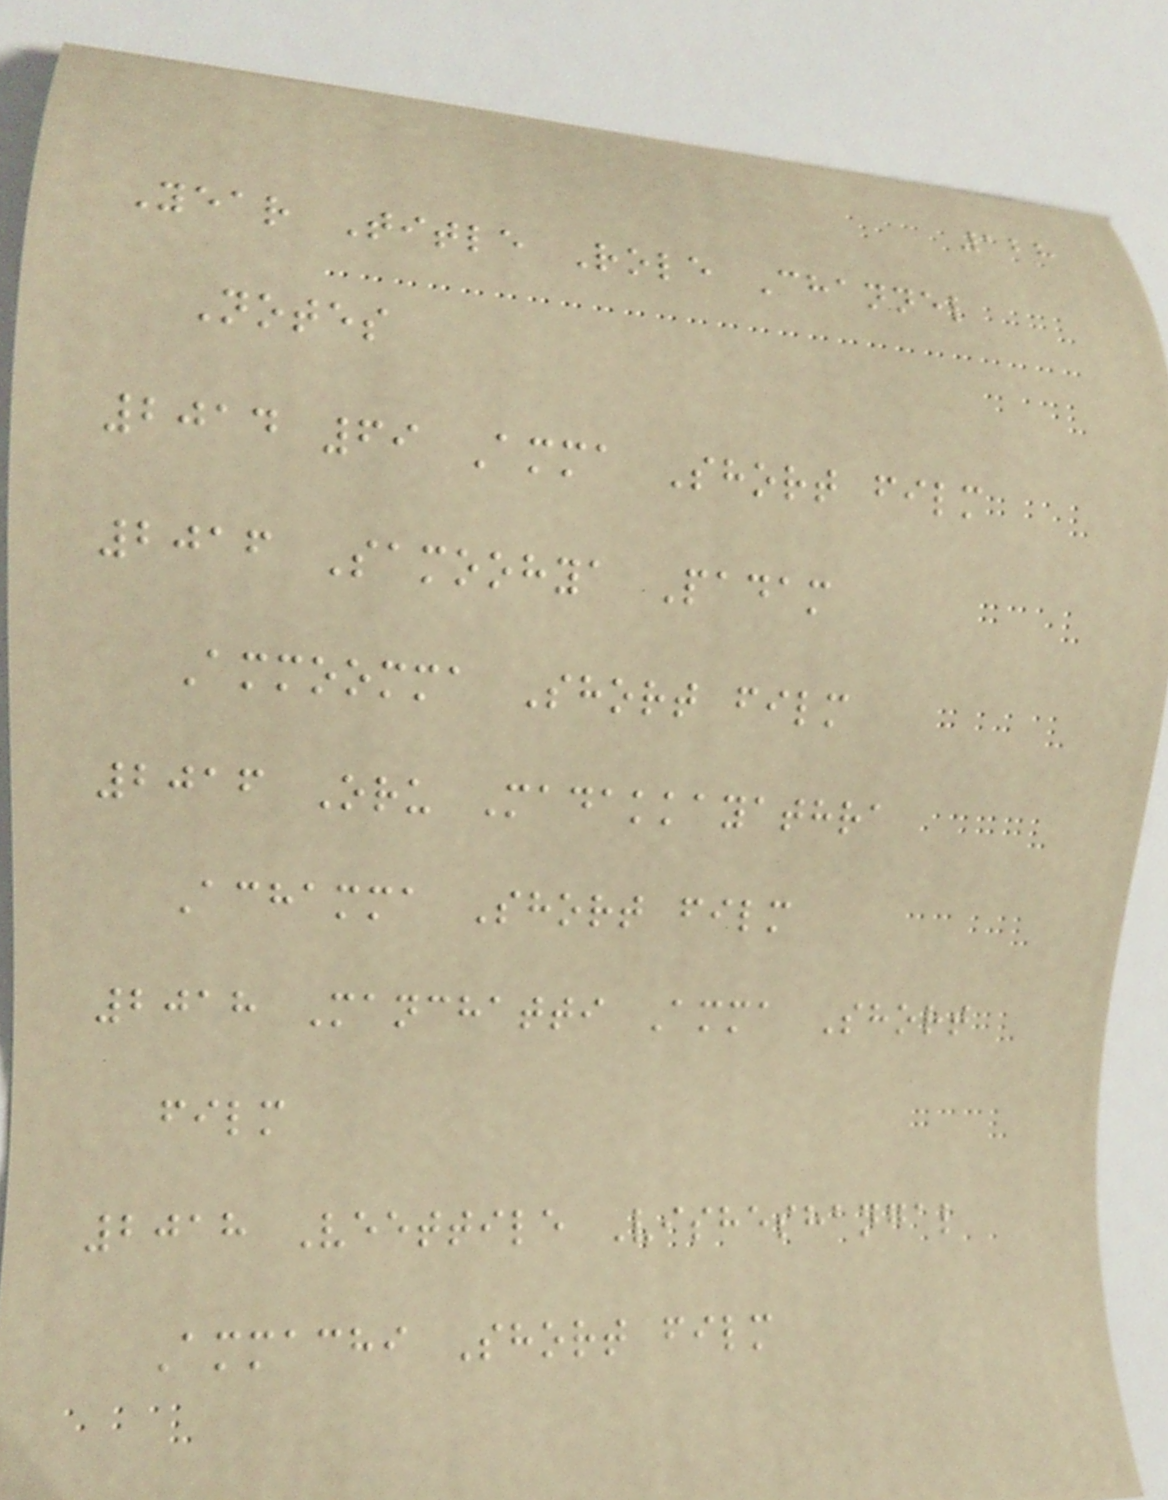128
Year Title Role Channel
Notes
2014 69 Amma Short film
2016 Samoohya Padam
Ammoomma Short film
2016 Oru Madakkayathra
Achamma Short film
2018 Manchatti Amma Short
film
2018 Veettile Visheshangal
Ammachi Short film
